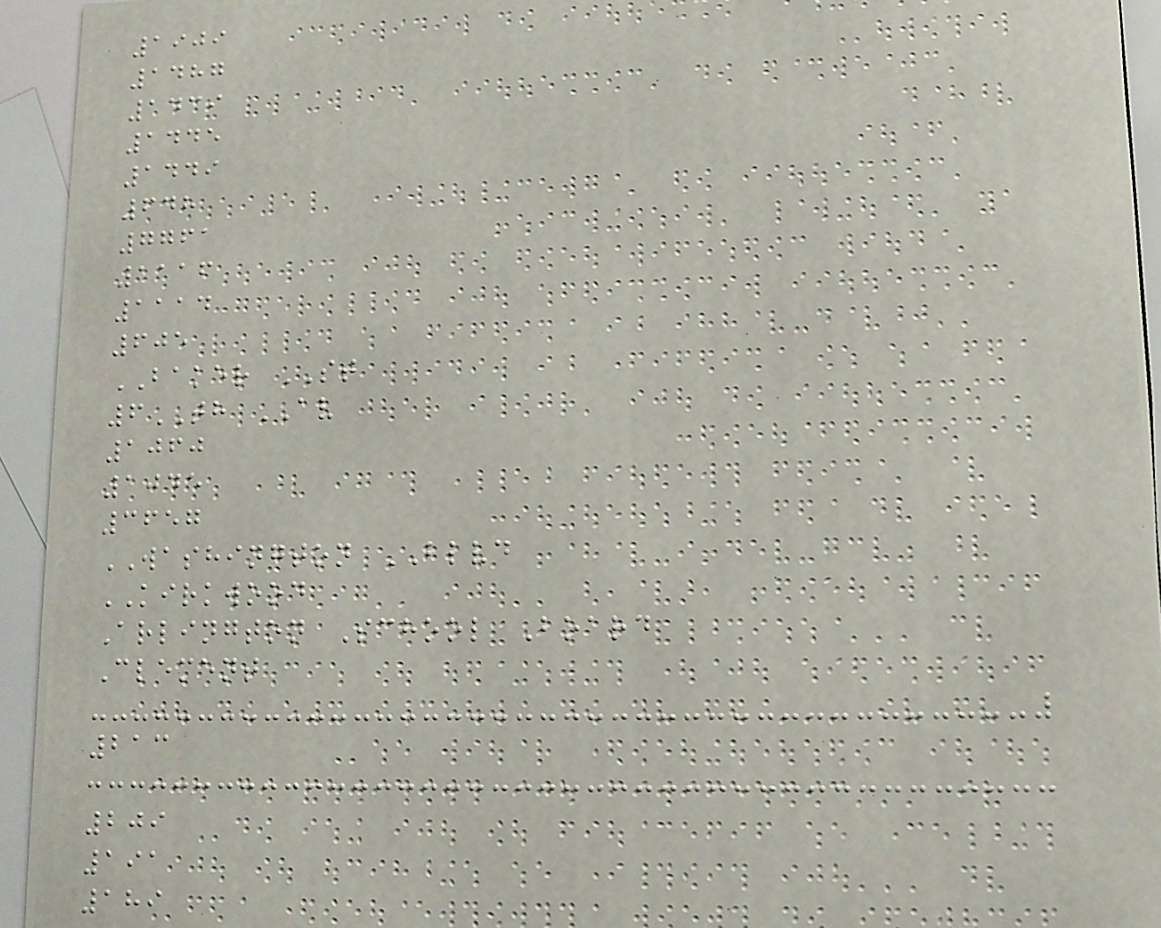1909
1487
1439
1445
1449
648
7761
1116
1114
605
BAKER ST
6TH AV
1060
1045
3657
WASHINGTON BLVD
KIRKWOOD
Arlington School Board
Clement
213
209
191
189
